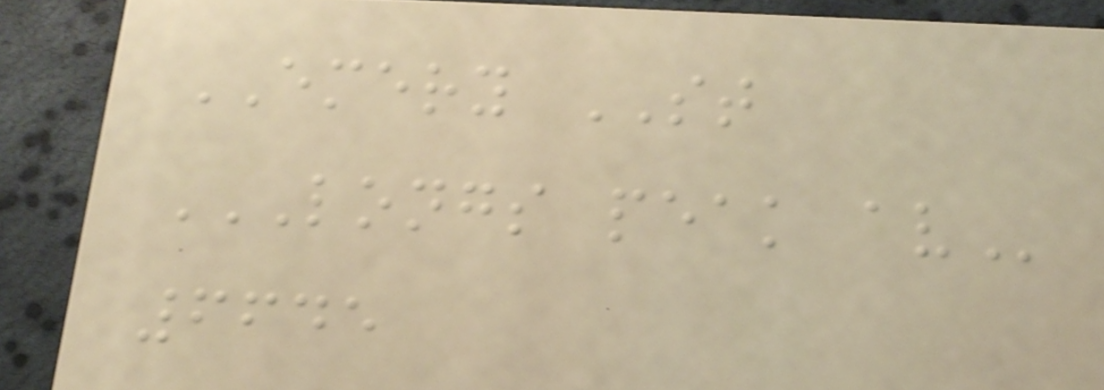EMERY ST
LONGS PEAK AV
6645
